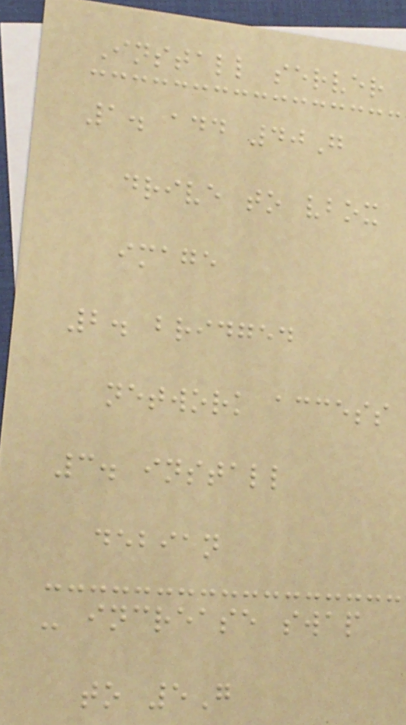Install server
1. add 40G
drive to vbox
image
2. bridged
network access
3. install
debian
- increase swap
to 5G
